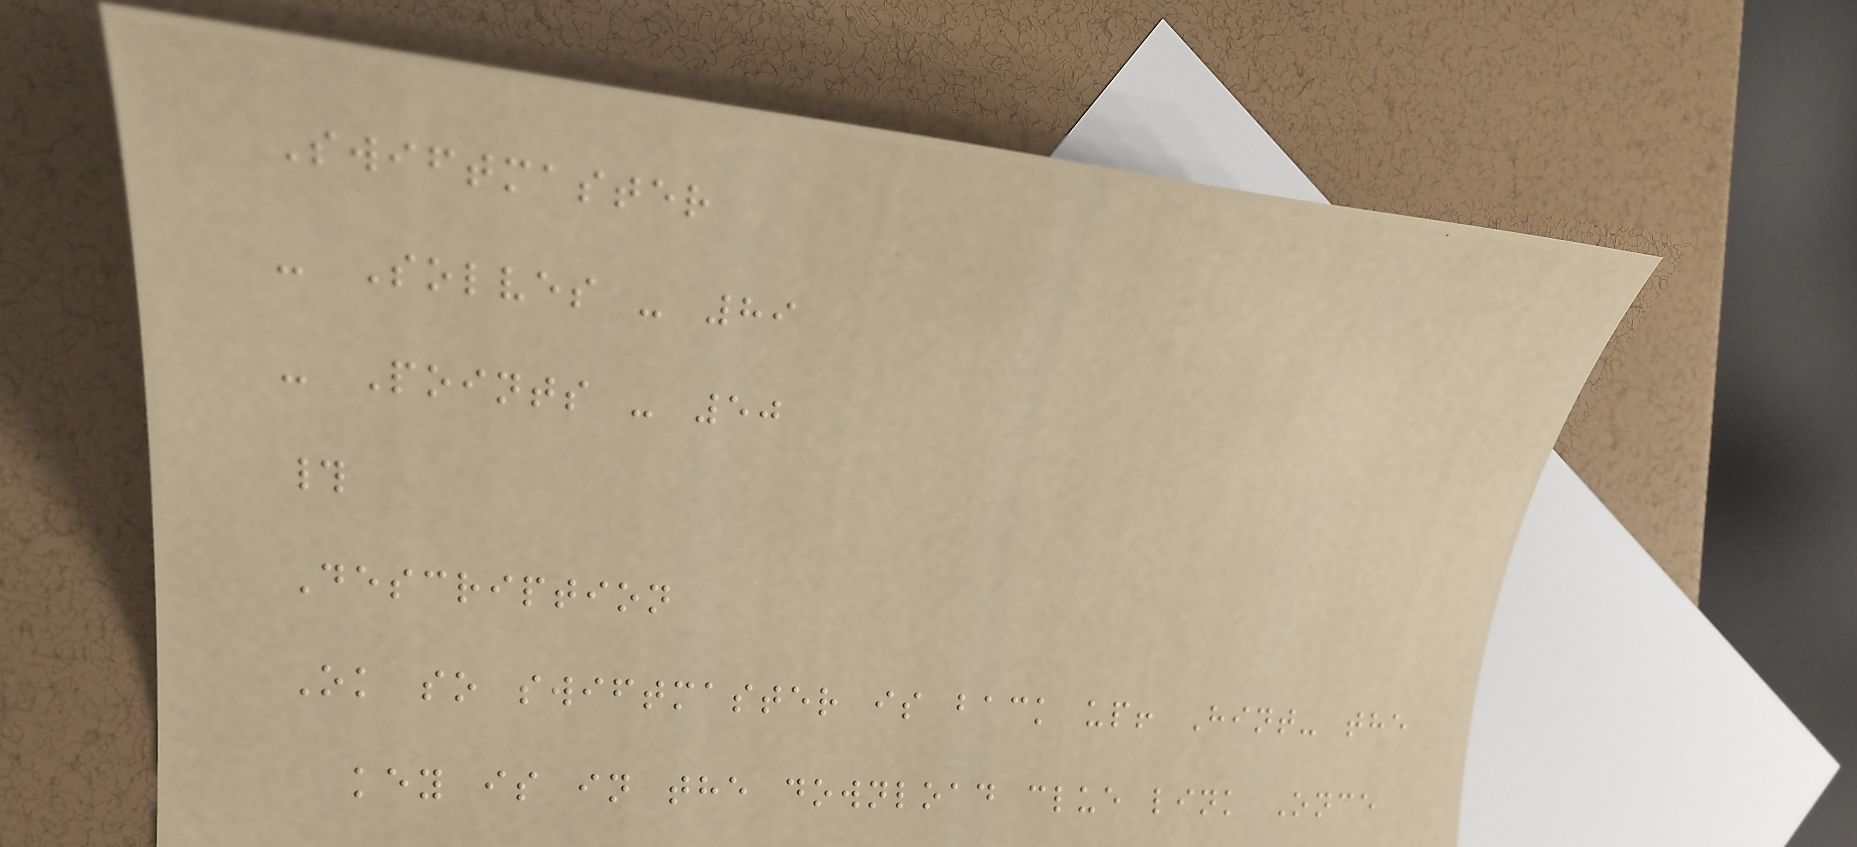Swiftmaster
- Solves - 89
- Points - 50
#
Description
Ok so swiftmaster is back up! Hint- the
key is in the download clue link Once
